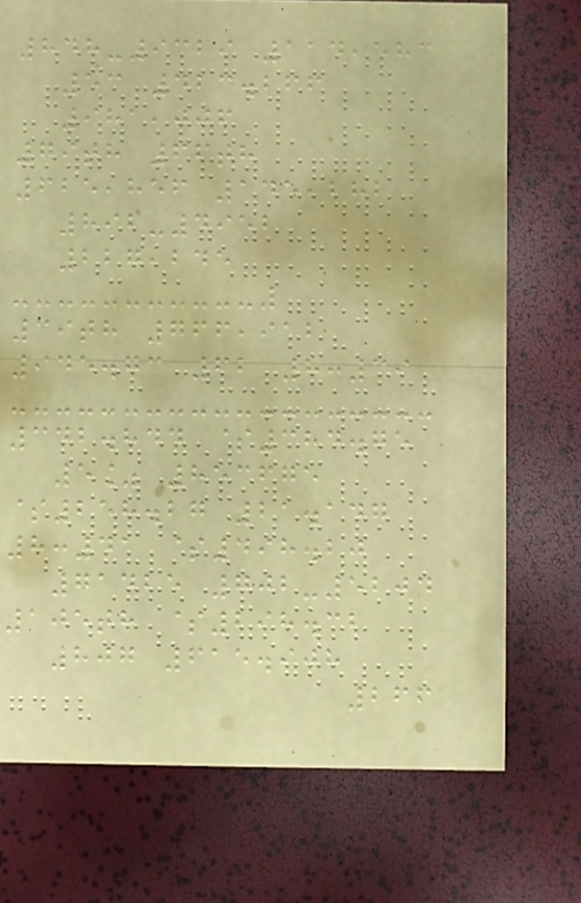848-9329 114,583
53 423.266
981,006
79th 66th
625,856 145,282
892-4952
227,245
39th 766,912
945.73 62 8:39
342.844 $384.75
5% 853675
$258.27 21.147
8:41 $498.20
71425 702-5204
105th $298.32
807 615.908
266
